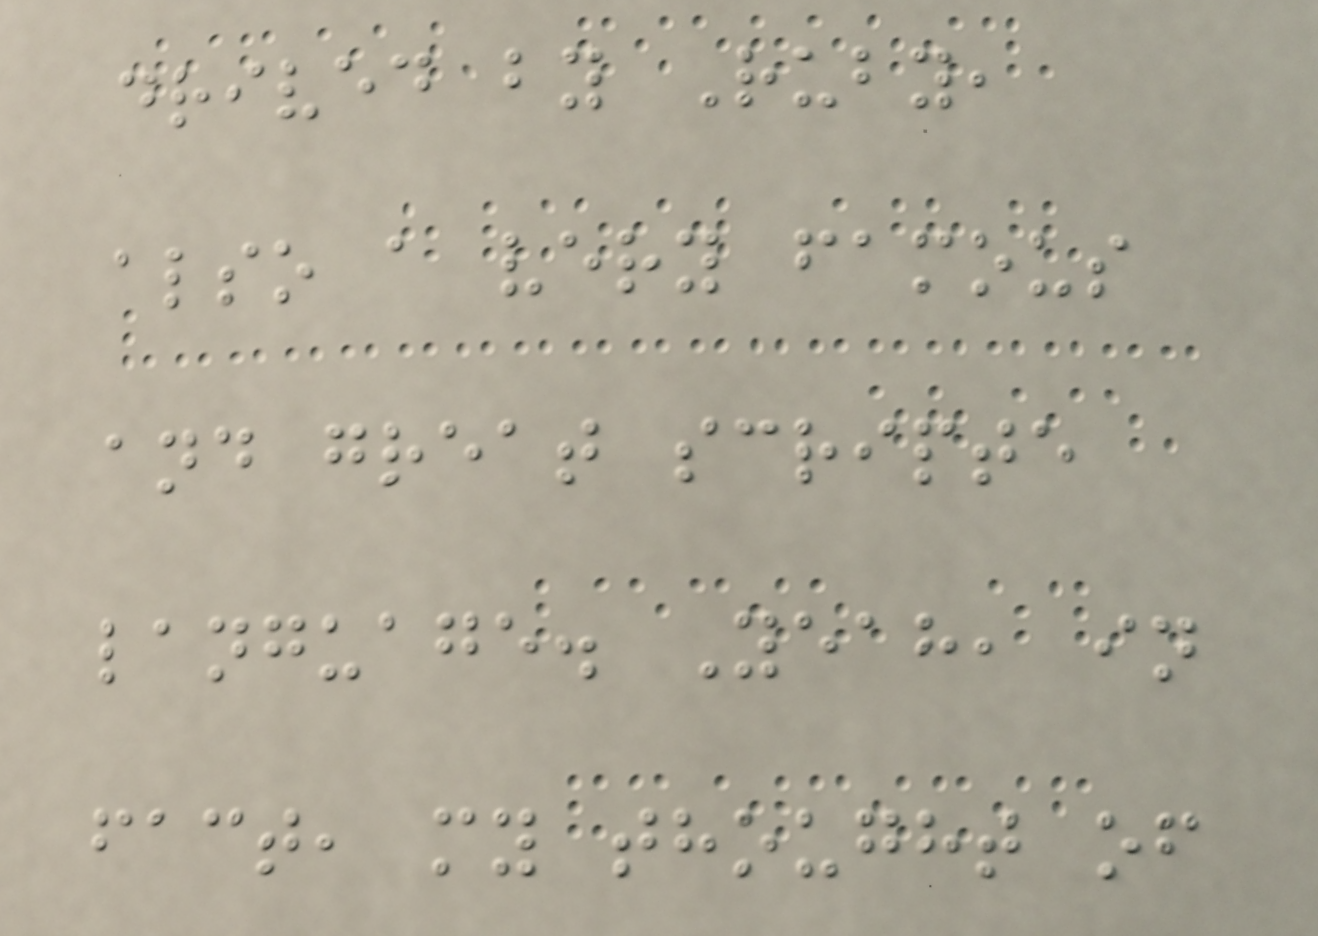drived by Ruby,
also a very famous
and great scripte
language. Yeah, in
fact, my thought of
